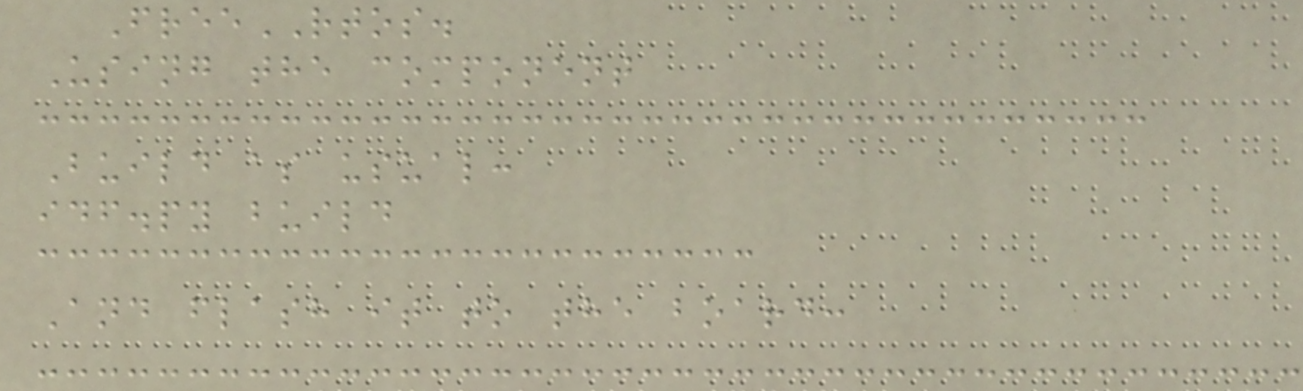FreeRTOS.
Using the component
Build as usual:
idf.py build
And flash it to the board:
